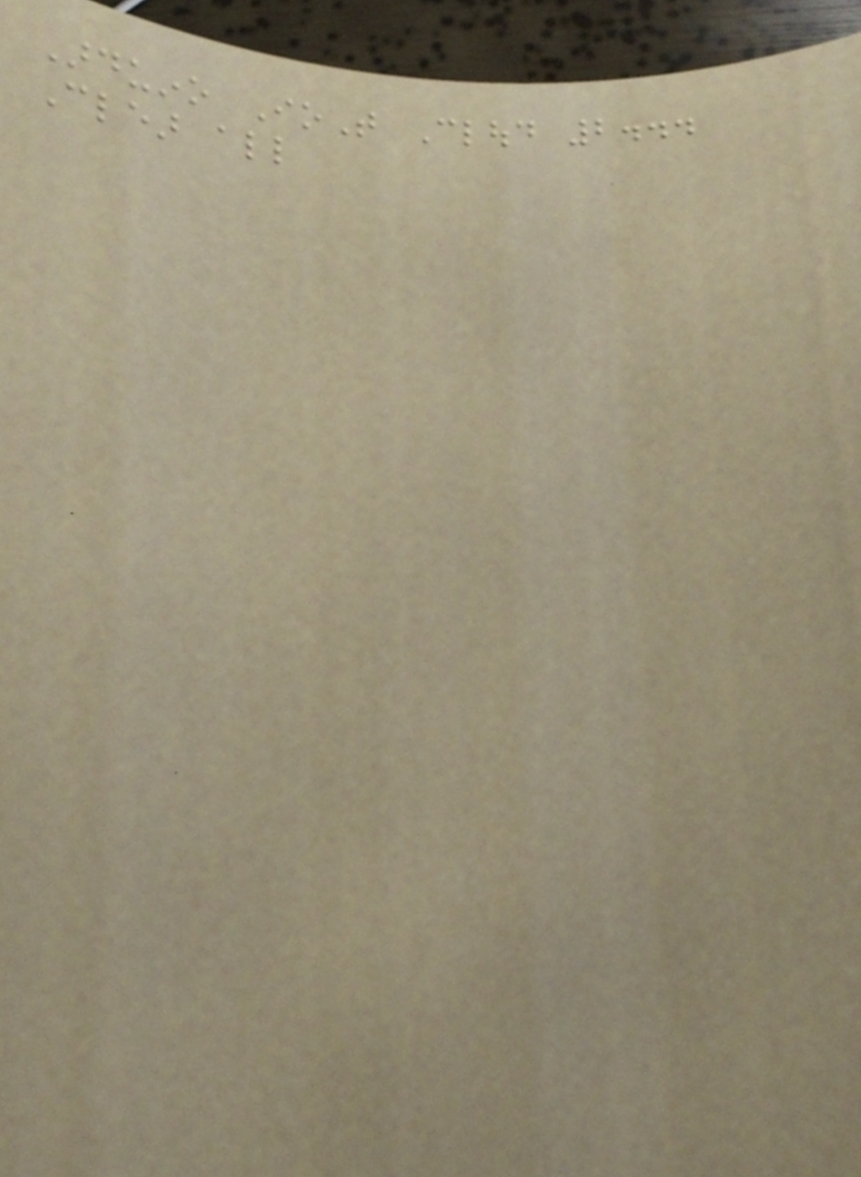Arduino IoT Cloud 2...
Clear all
